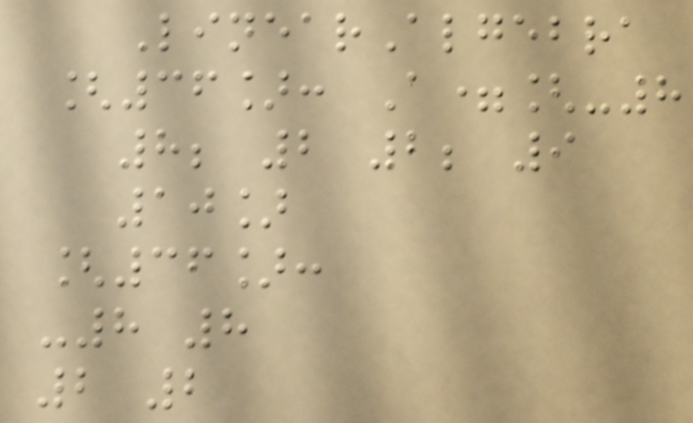LinearAlgebra
[36]: A=[-8
8; 2 2; 9
10]
[36]:
-8 8
2 2
